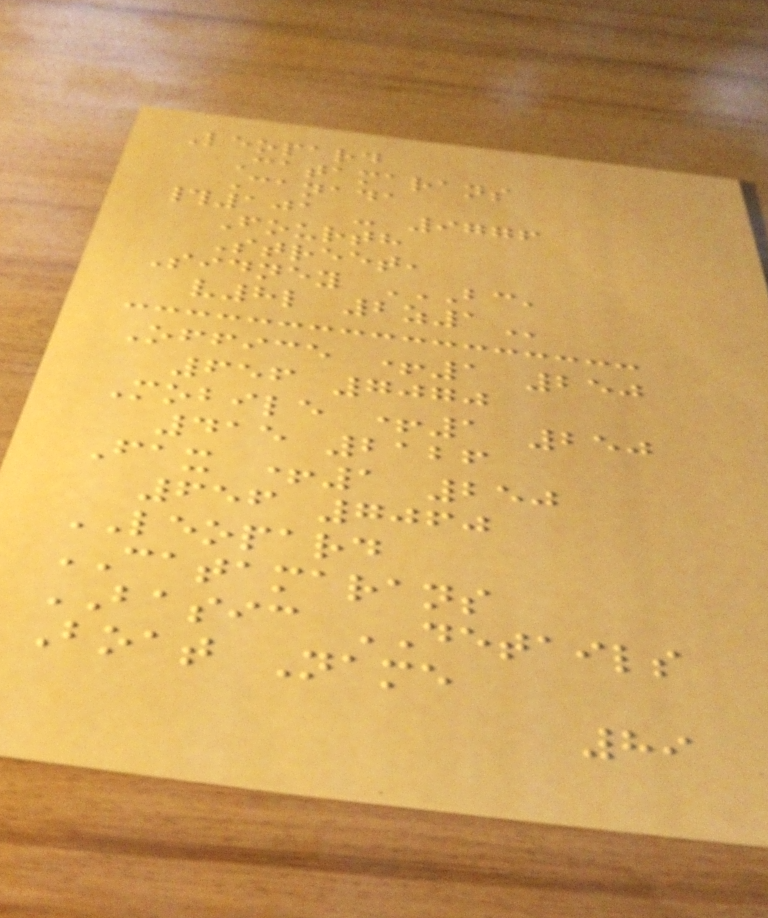Leopard
Catamarans
Canada
#101 - 9776
Fourth
Street,
Sidney BC,
V8L 2Z1
Office +1 250
656 7070
Mobile +1 250
415 2126
Fax +1 250
656 7060
LEOPARD
CATAMARANS
BASIC DETAILS
Boat Name
89
